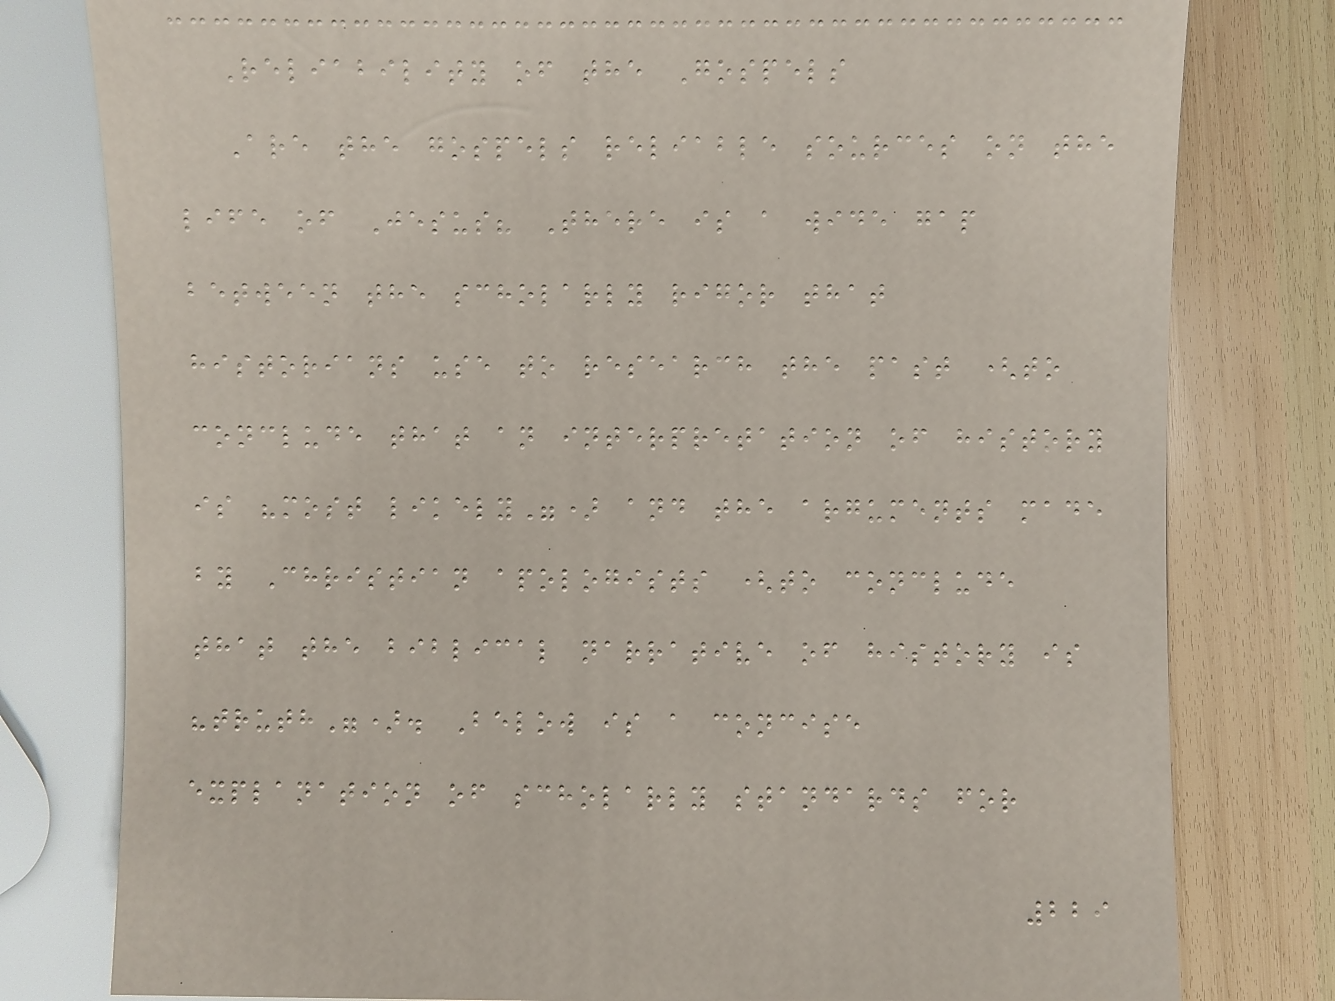Reliability of the Gospels
Are the gospels reliable sources on the
life of Jesus? There is a wide gap
between the scholarly rigor that
historians use to research the past (to
conclude that an interpretation of history
is "most likely") and the arguments made
by Christian apologists (to conclude
that the biblical narrative of history is
"truth"). Below is a concise
explanation of scholarly standards for
229
